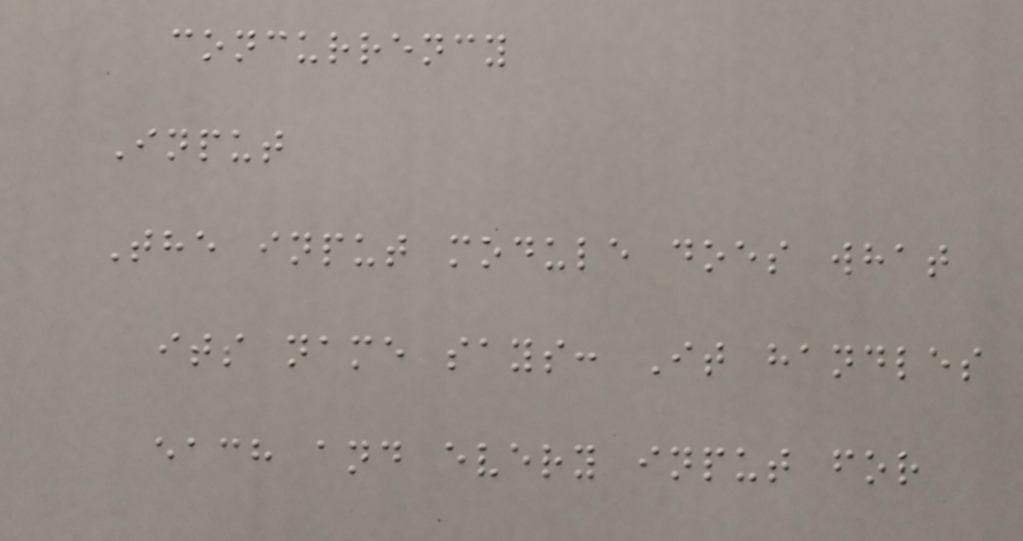concurrency
Input
The input module does what
its name says: It handles
each and every input for
